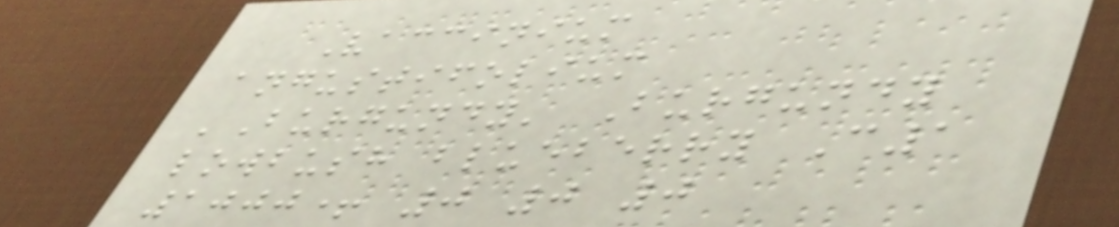Vaccinium
angustifolium
'Burgundy' Burgundy
lowbush blueberry C1
1000+ 0 0 0
